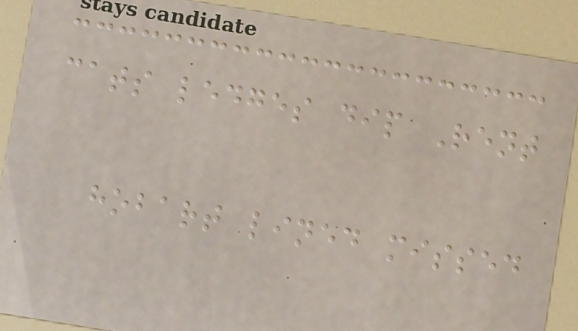cats ledges dip Rent
hobart lined missed
